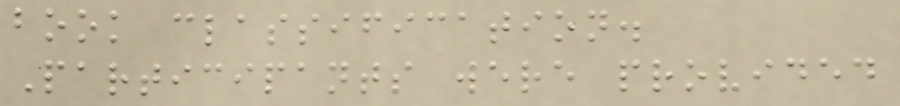book classification.
Participants were provided
